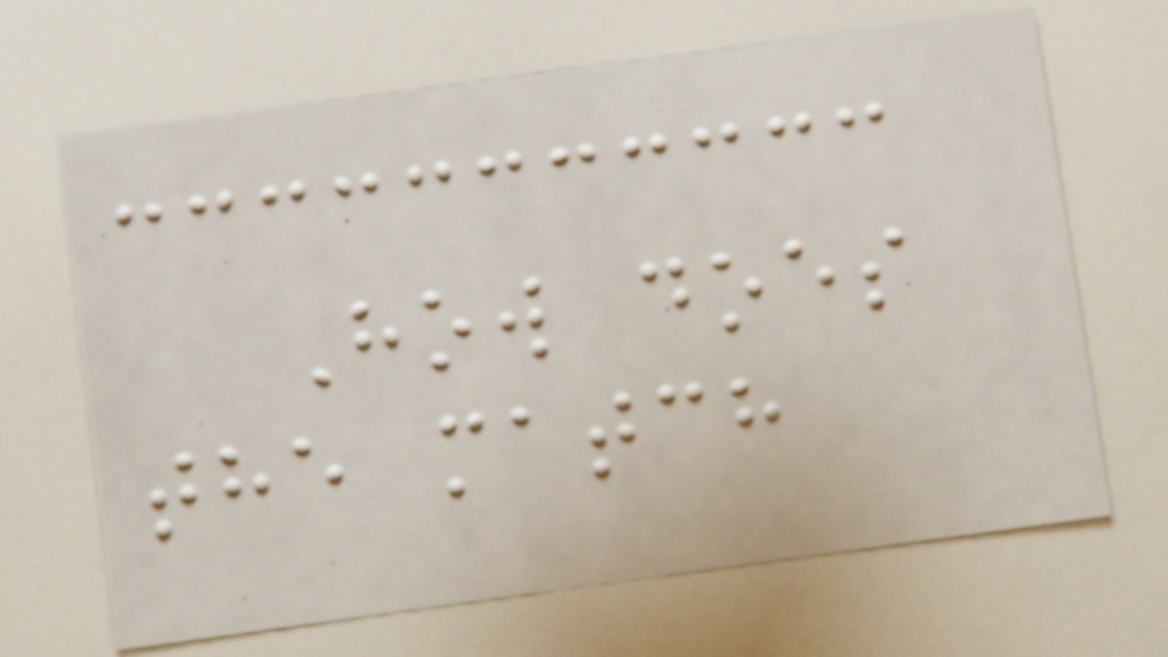How does
the match
